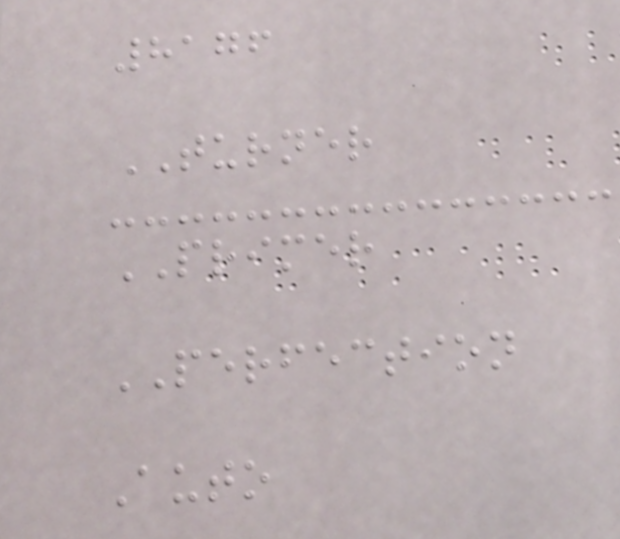8176
TURNER
PRIMER
PERFECTION
Auto
